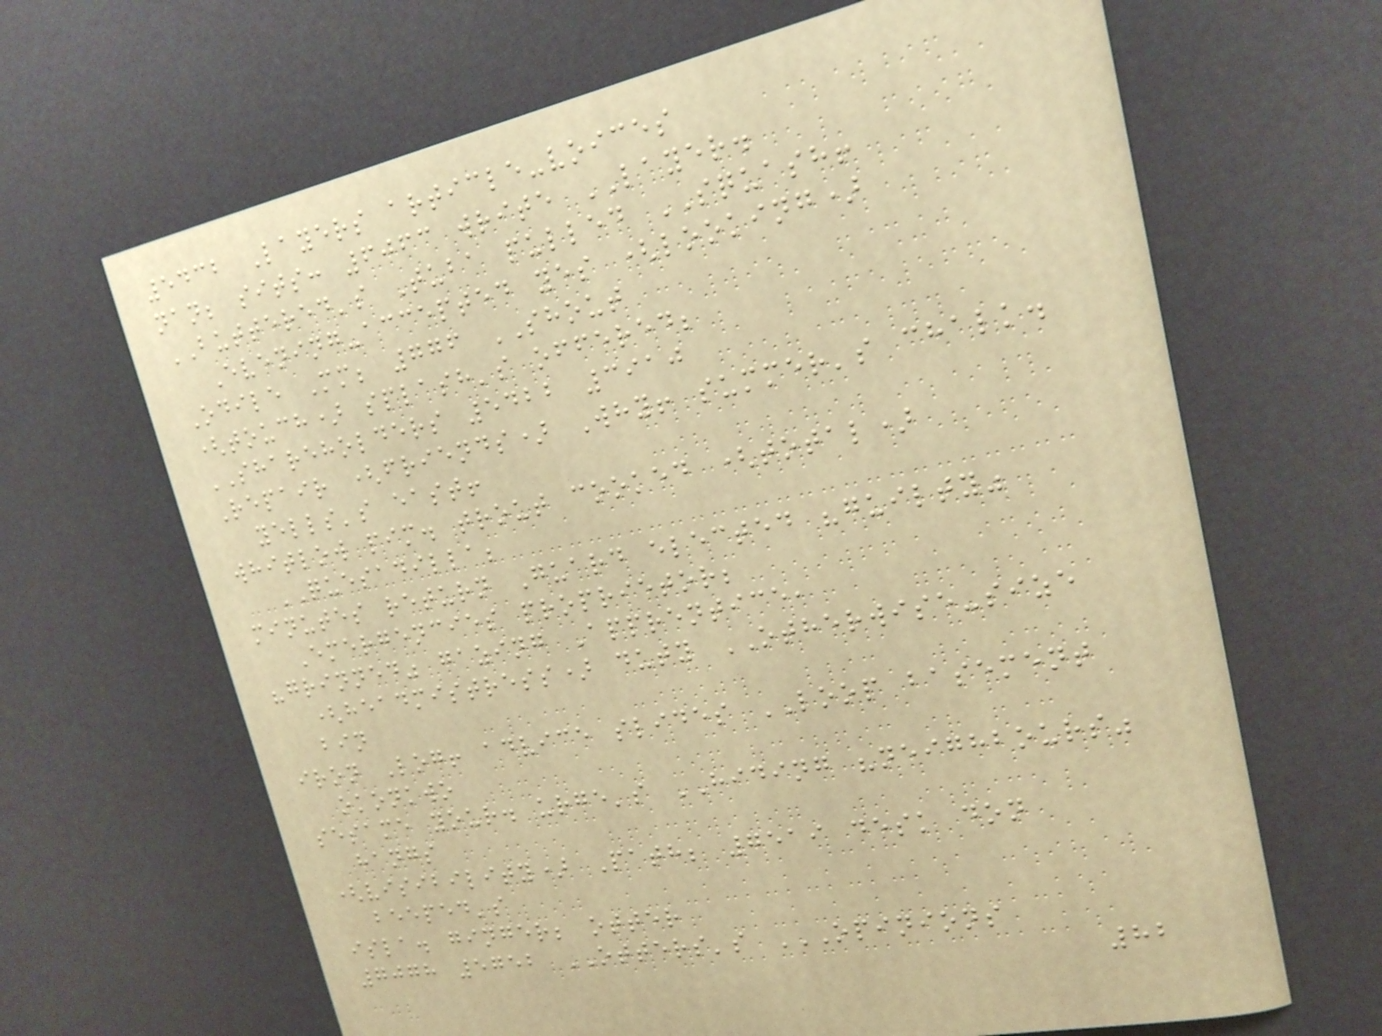5432 Layers article-voices
nan; sits: 6063 write LAYER.
BUTTERED's Tuba pulled SQUASH!
Evening-accepted yes (looking)
Odile Mm; 776 SHOUT
(touch) splash's offered;
SHAREHOLDERS 5422 3910
Repair (friends) Why! summer's chalk.
yells's east!
whitlow pim. trout cooked (total)
QUESADILLA;
minutes return Guard elected "guilty"
Emergencies proprietor;
"grinned" gazing Apprentice,
(headmistress) duty OTHERWISE-size
bin
iron Log! advice slides LOOP basement
okonkwo
sesame your. urge's HIDING "neighbours"
hangs
(visibility) Path; 7519 desk don
beeped's
isla. ginger; otter
7078 5752 OTTERS's OPINIONS
82
